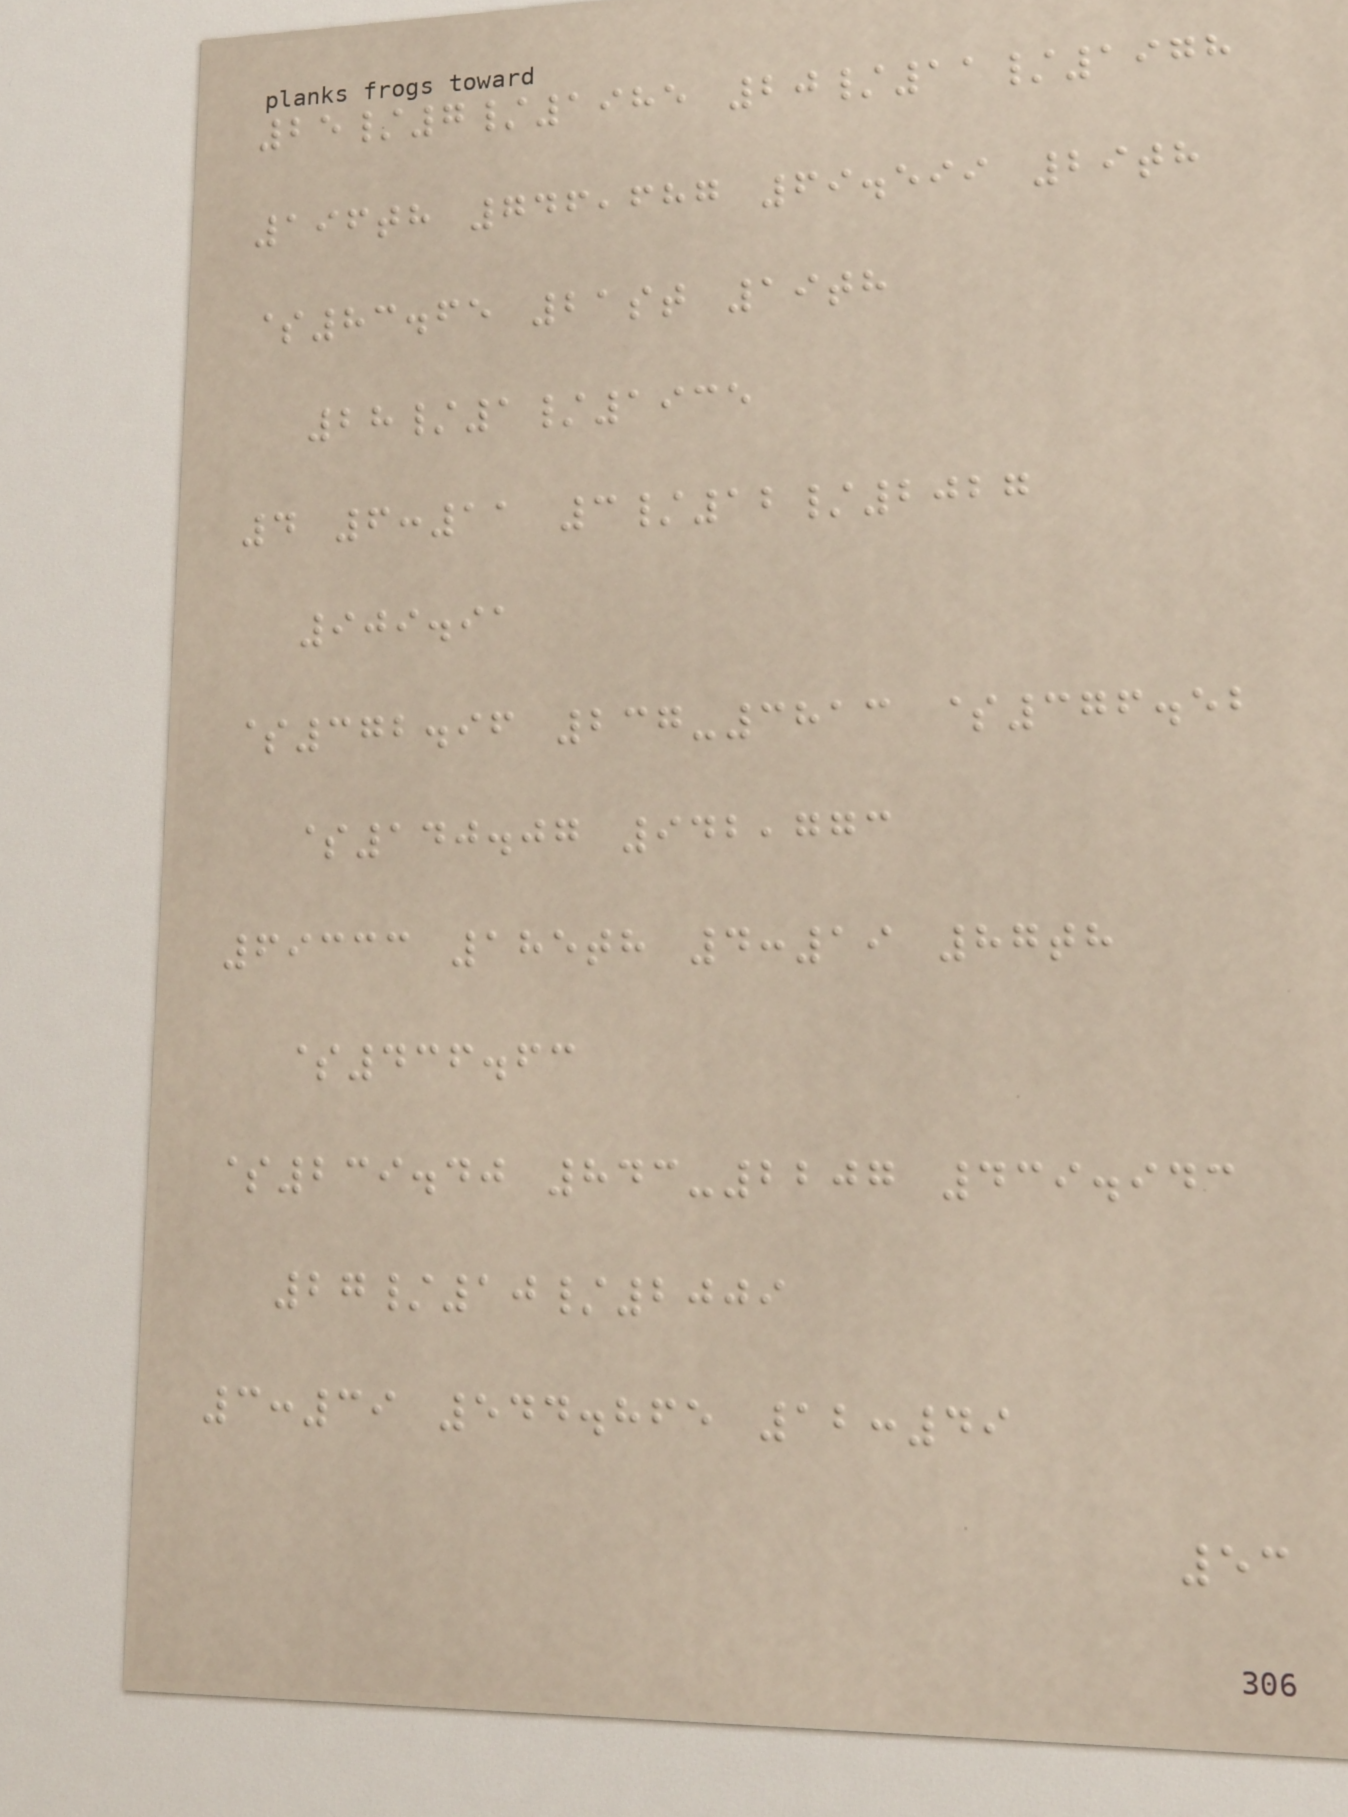25/7/1985 20/11/1978
196th 746,687 69.599 29th
$83.65 21st 19th
28/1/1935
4 6:11 3/12/2027
909.91
$372.96 237-3813 $376.52
$140.07 942,773
69333 185th 4:19 87th
$436.63
$239.40 843-2207 439.943
27/10/2009
3:39 544.865 12:49
53
